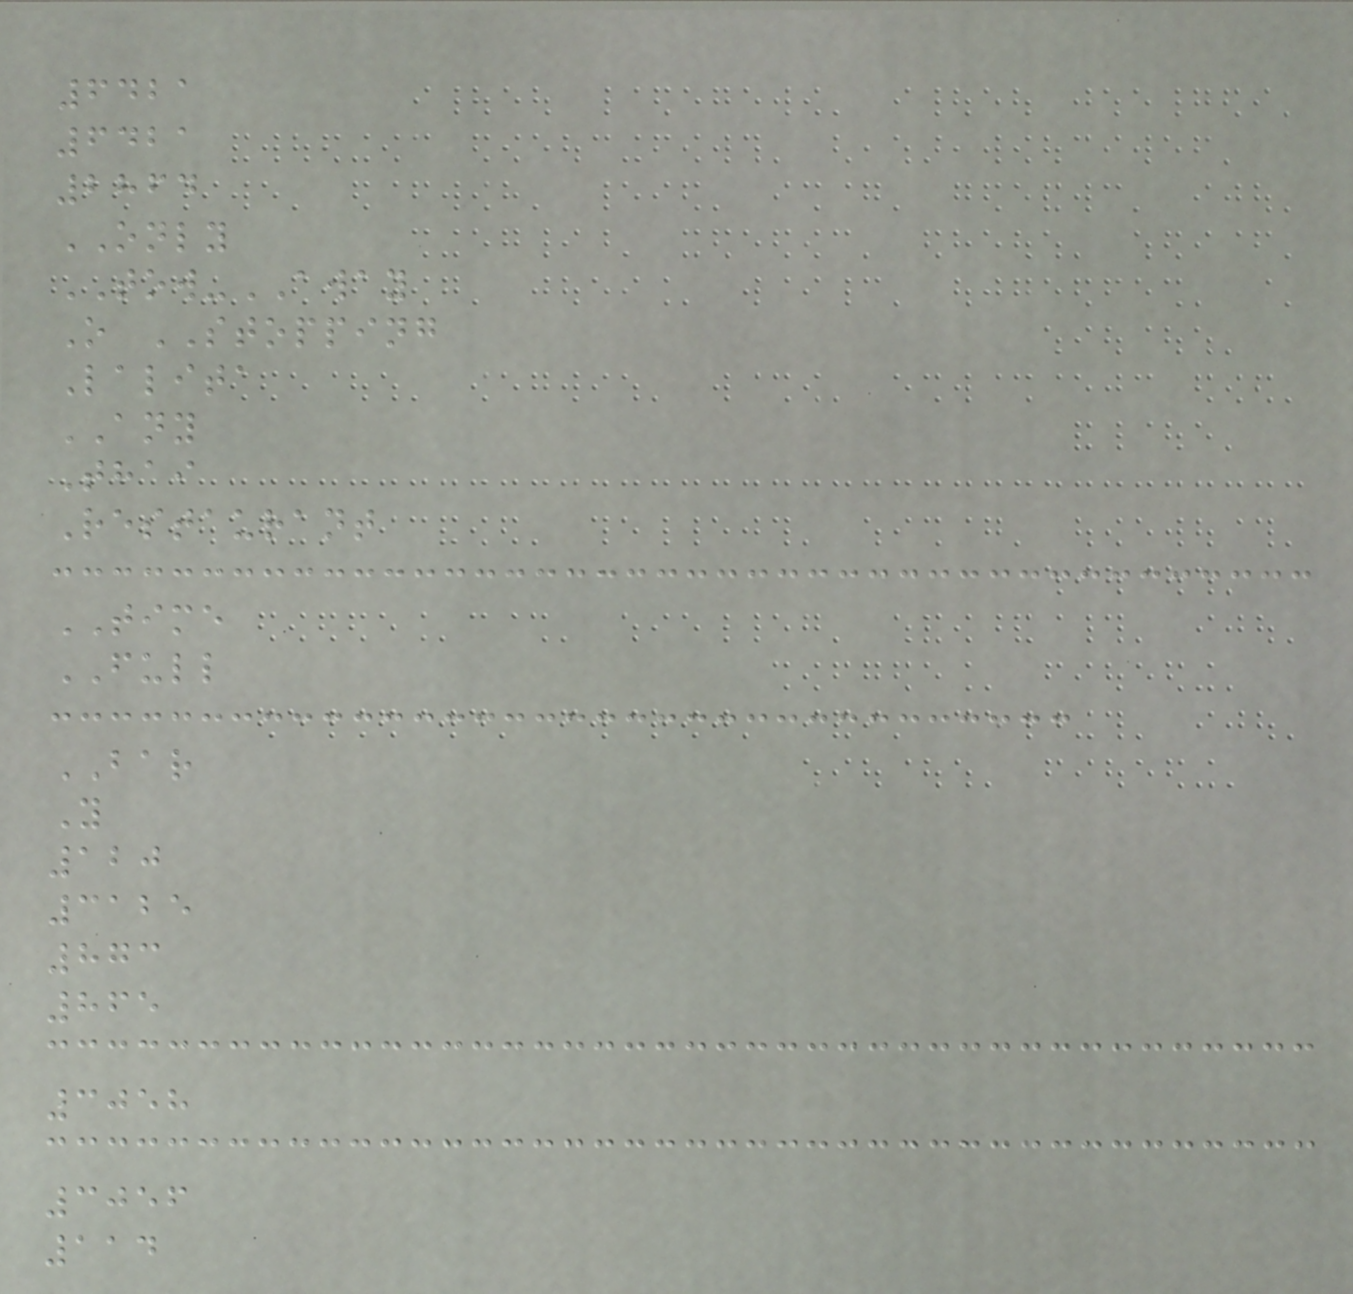6421
6421
2864
ONLY
TOW-AWAY
O STOPPING
Lalita
ANY
Thai
Restaurant
TIME
FULL
BAR
Y
120
3125
873
865
3058
3056
114
